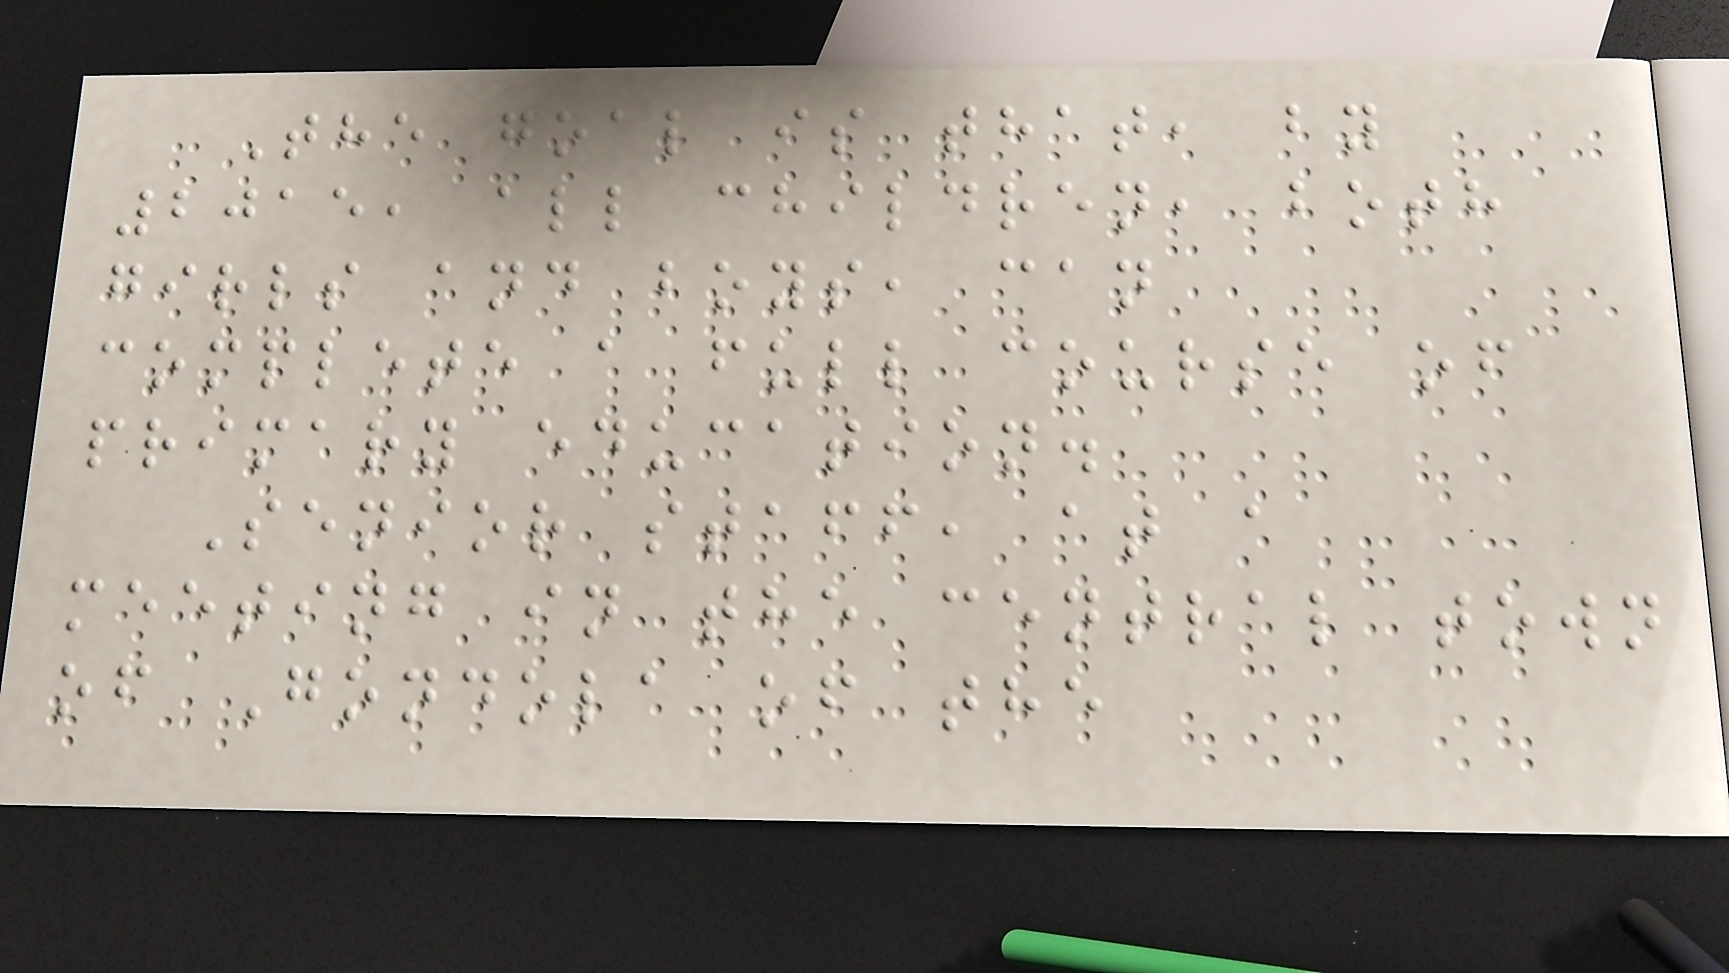The goal is that, by
2015, all children, both
girls and boys, can
complete a full course of
primary education.
Senior staff, at a
meeting in the central town
of Gondola of the
